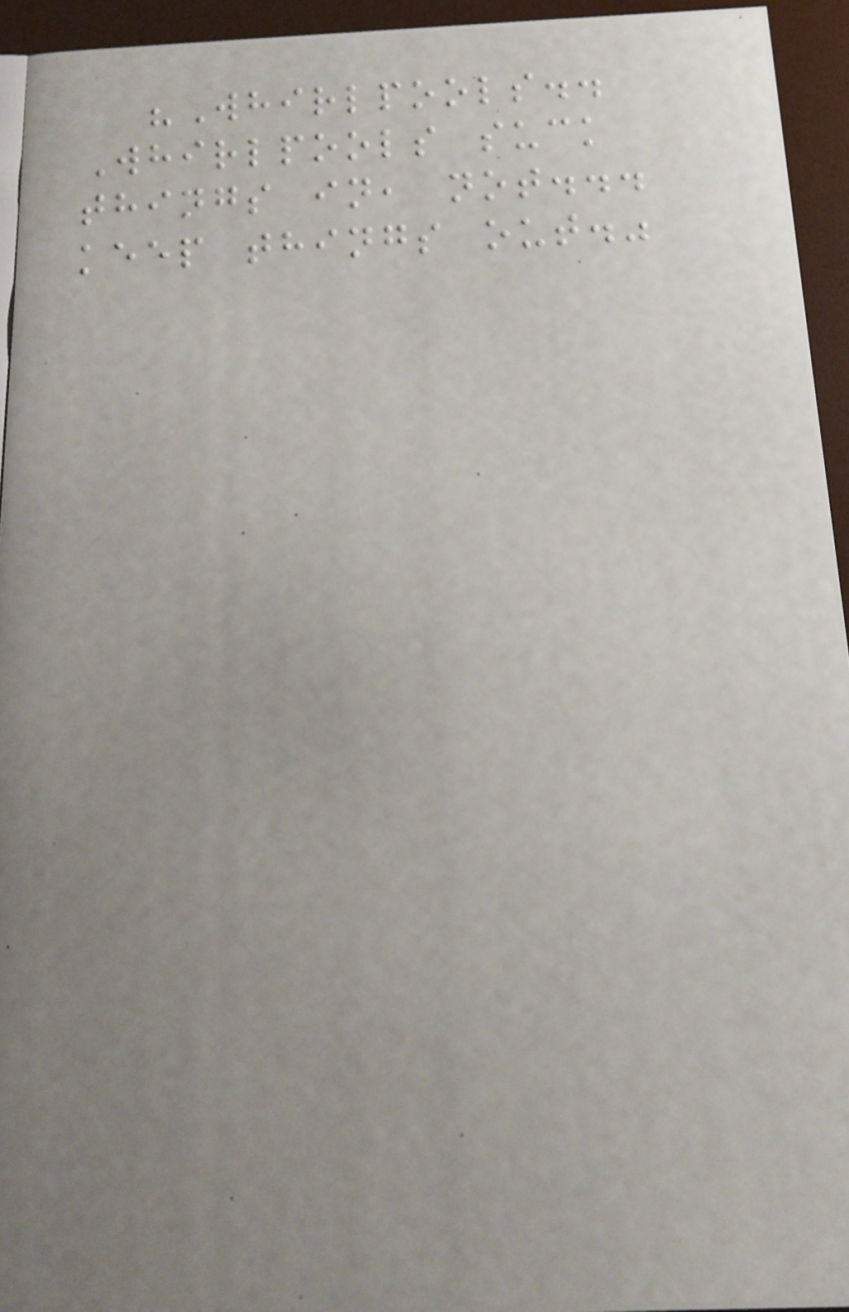"Whirlpools..
Whirlpools suck
things in, not...
keep things out."
